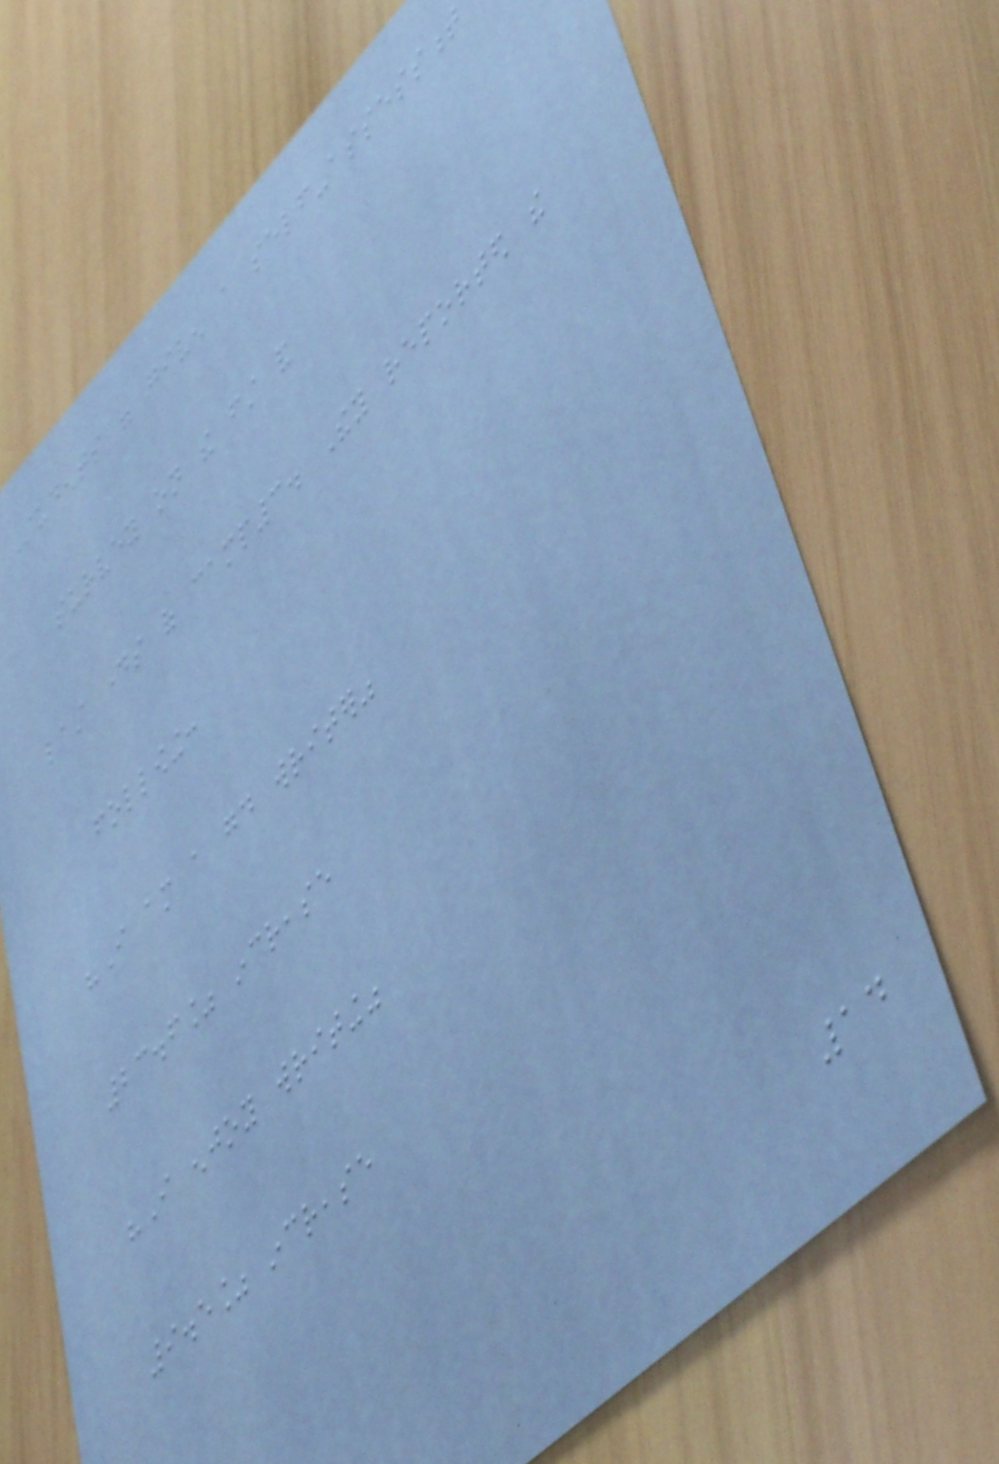Students were given a self-assessment
survey on the first and
last days of camp3. They reported the
following:
"I am a good writer"
23.6% increase
"I enjoy writing"
9.5% increase
14
